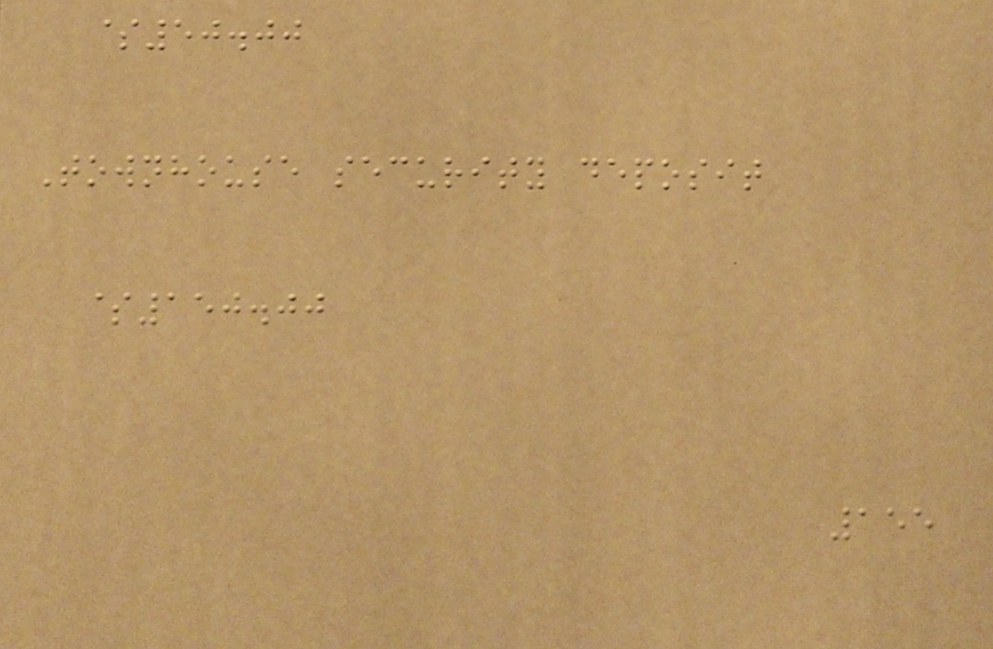$50.00
Townhouse security deposit
$150.00
155
